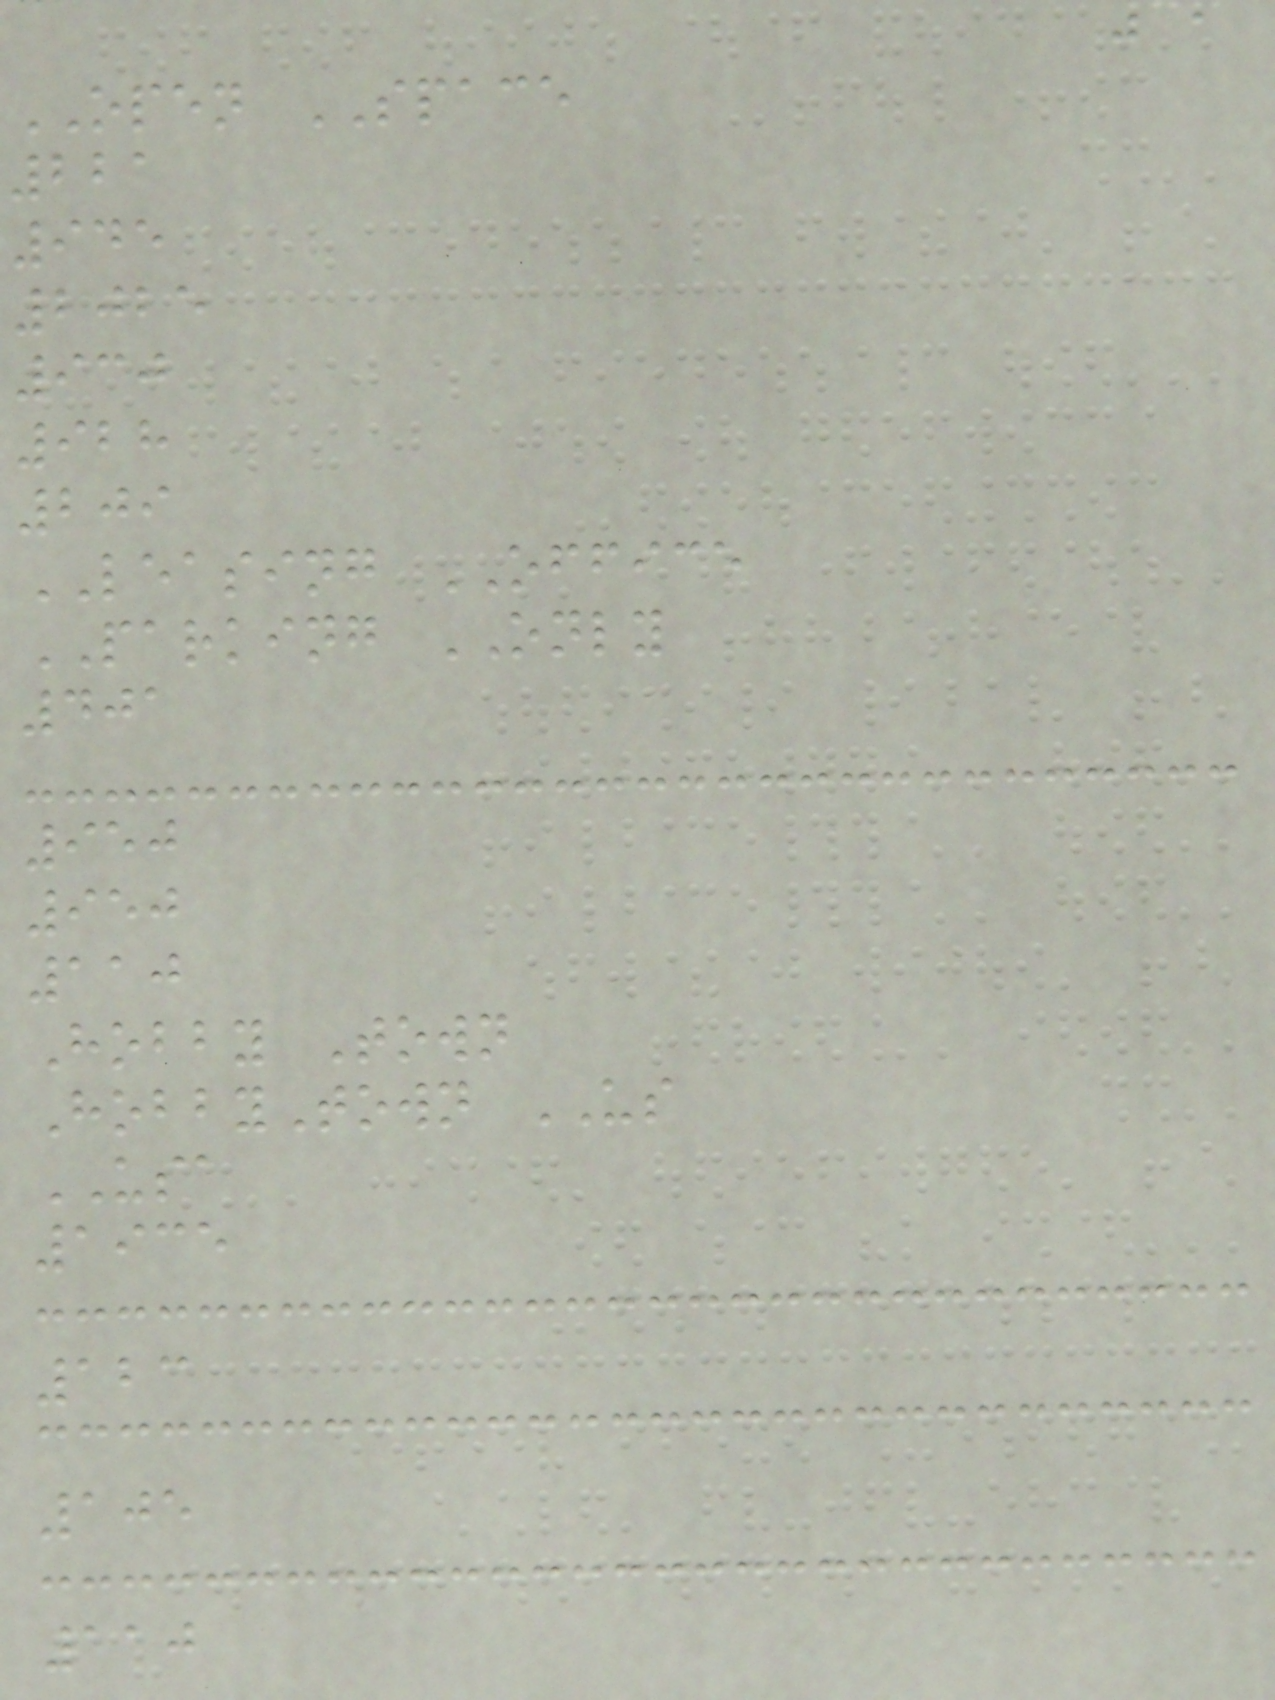OPEN SPACE
221
945
2025
930
928
209
LEASING OFFICE
PARKING ONLY
401
950
950
110
Hobby Town
HobbyTown US
USA
1935
123
105
110
